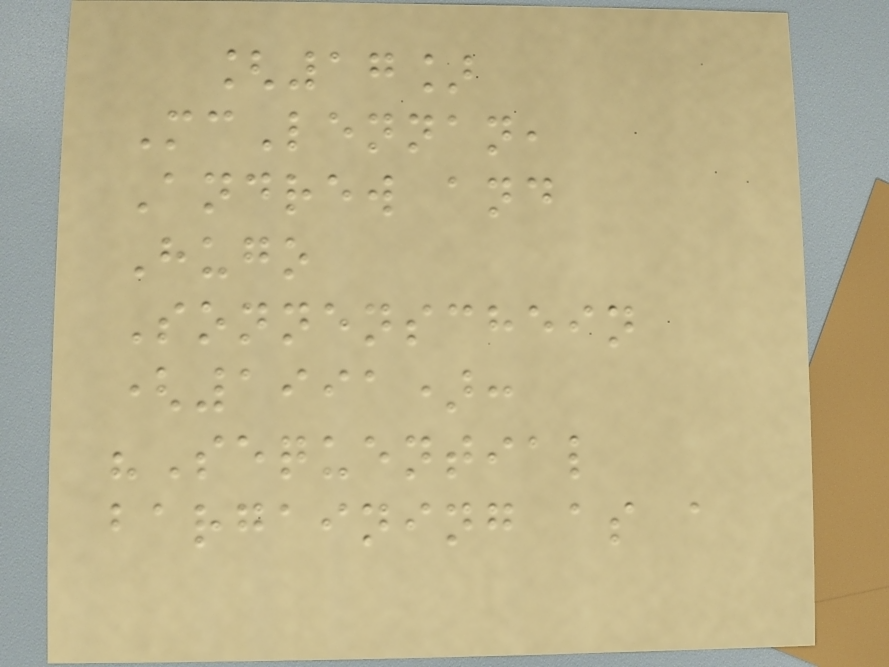[17]
McLennan,
Andrew and
Hugo
Sonnenschein
(1991):
"Sequential
bargaining as a
